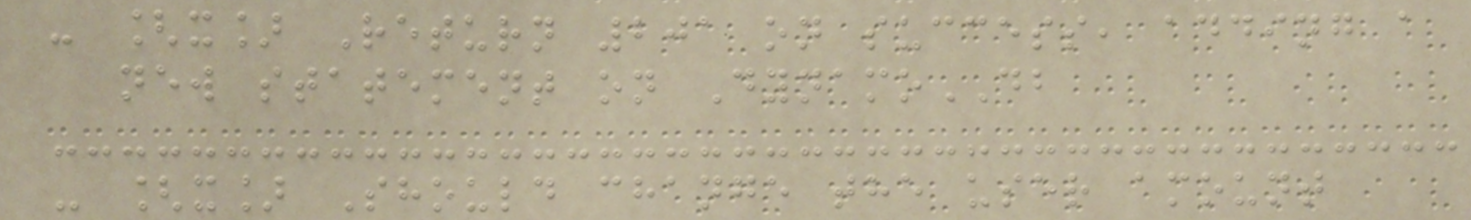- [x] Return 201 on success, adding a
new statement on DynamoDB
- [x] Should change the user amount
